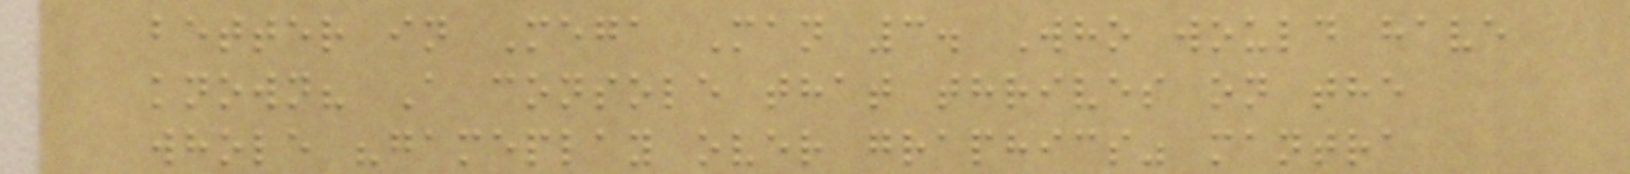better in Mega Man 3. Who would have
known? A console that thrives on the
whole "gameplay over graphics" mantra
